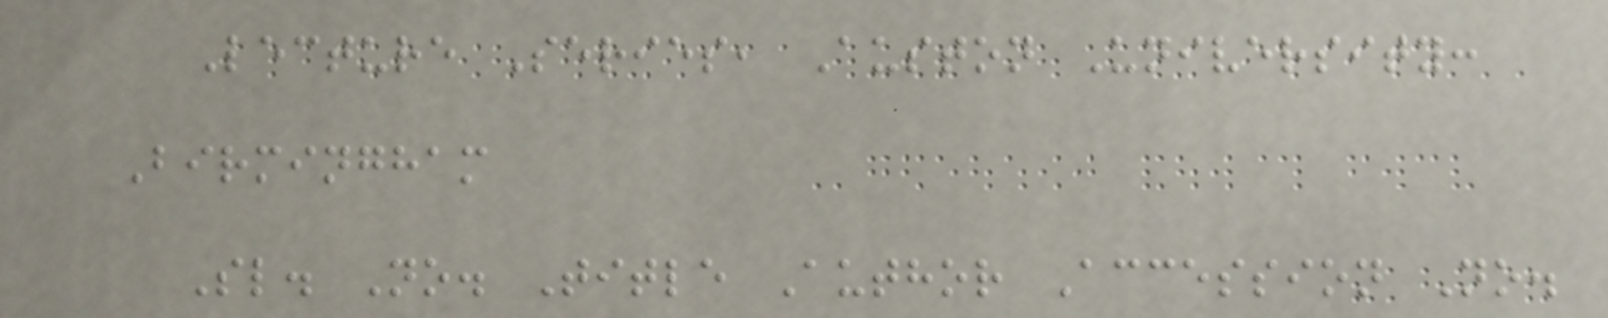Lecture Series, Auston University:
Birmingham
Sl. No. Title Author Accession No.
